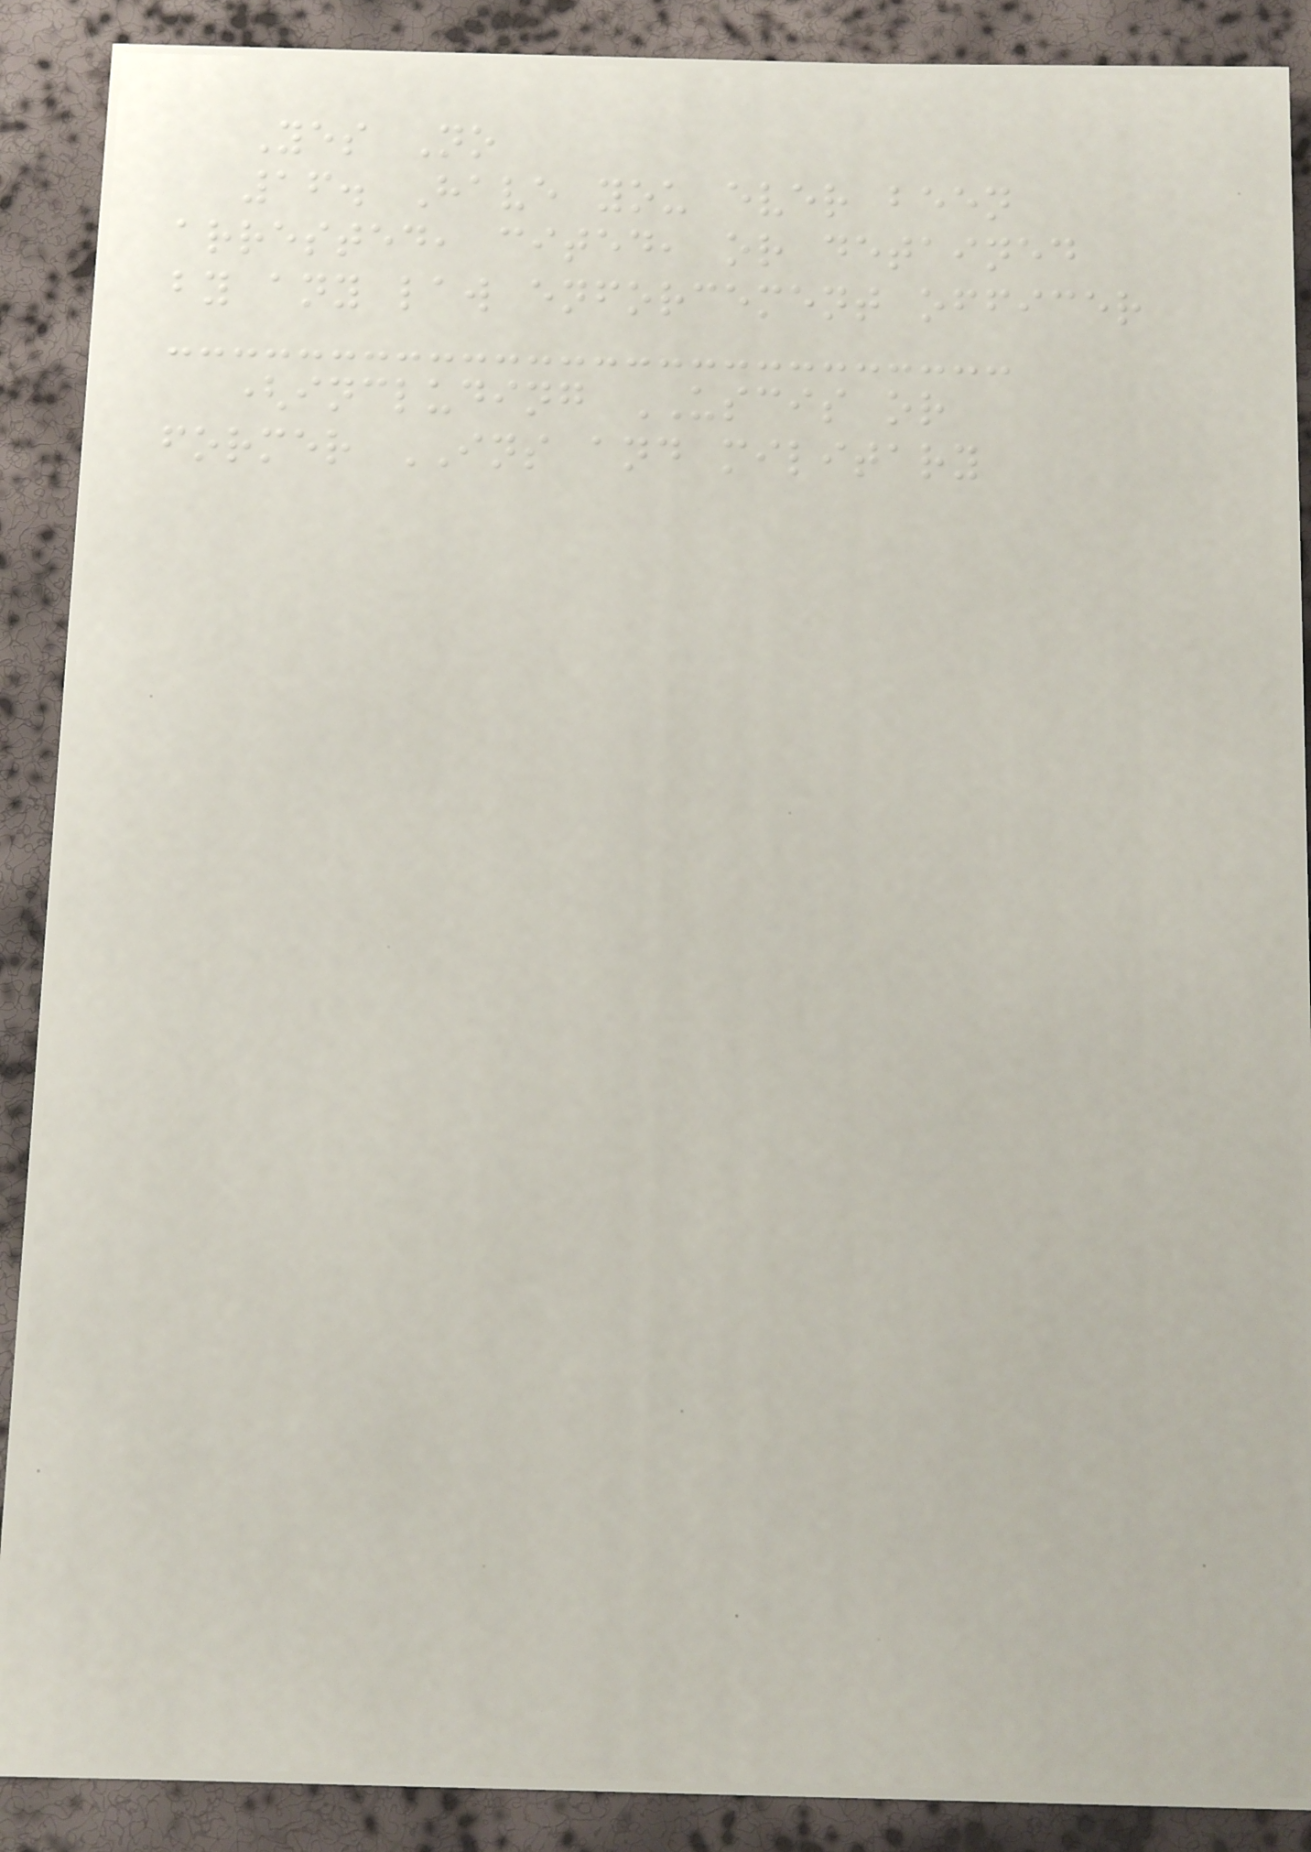Yes No
16. Have you ever been
arrested, cited, or detained
by any law enforcement officer
(including USCIS or
former INS and military
